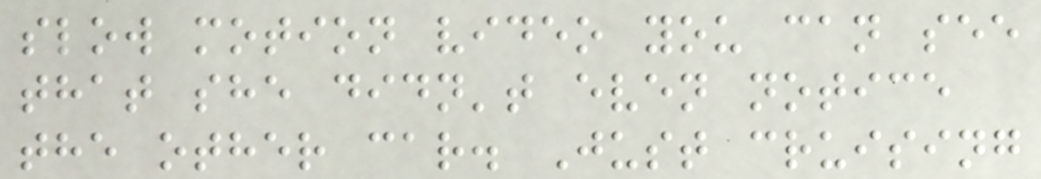slow motion video you can see
that she didn't even notice
the other car. Just cruising
